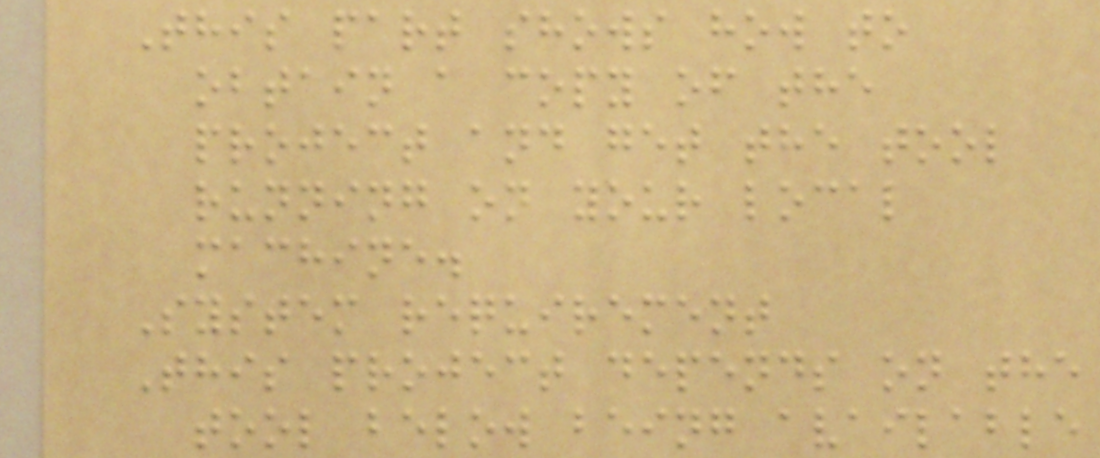This part shows how to
obtain a copy of the
project and get the tool
running on your local
machine.
System requirement
This project depends on the
tool below being available
